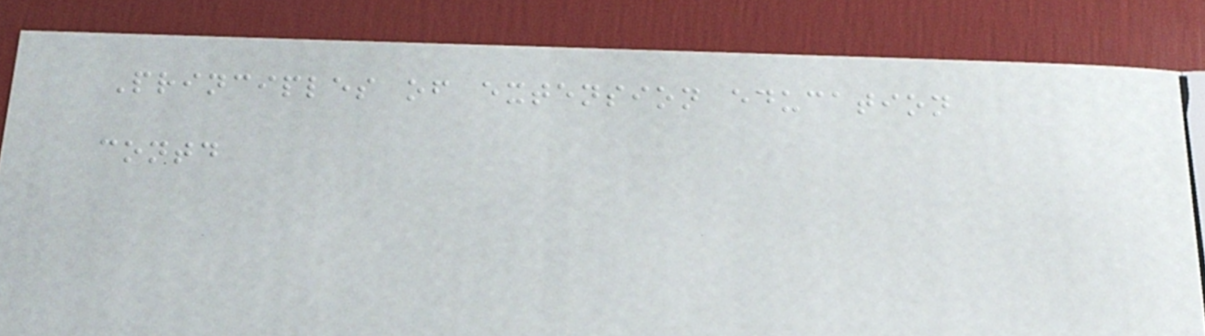Principles of extension education
contd
